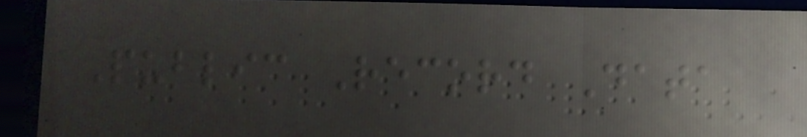Public Record Data
